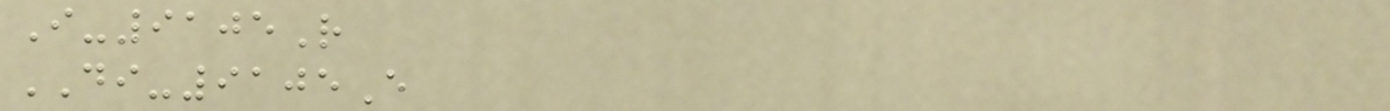I-9105R
DI-9105E
